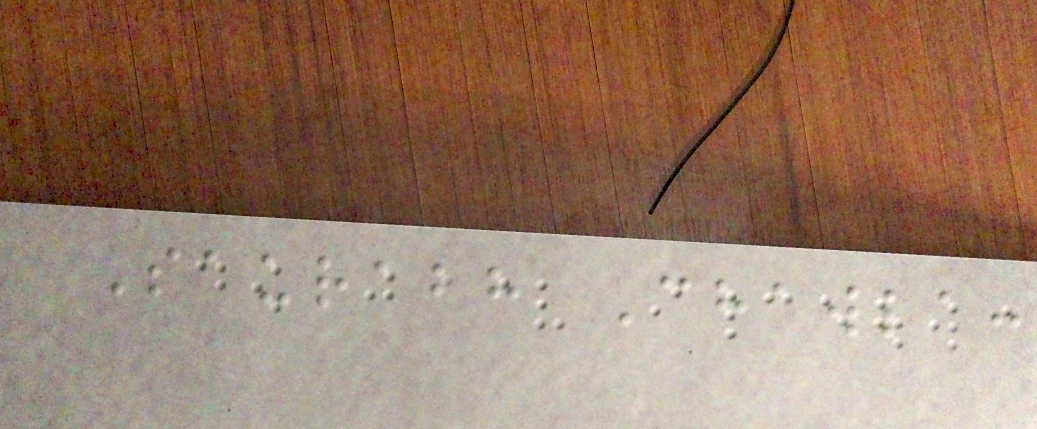Saurabh Chawla:
